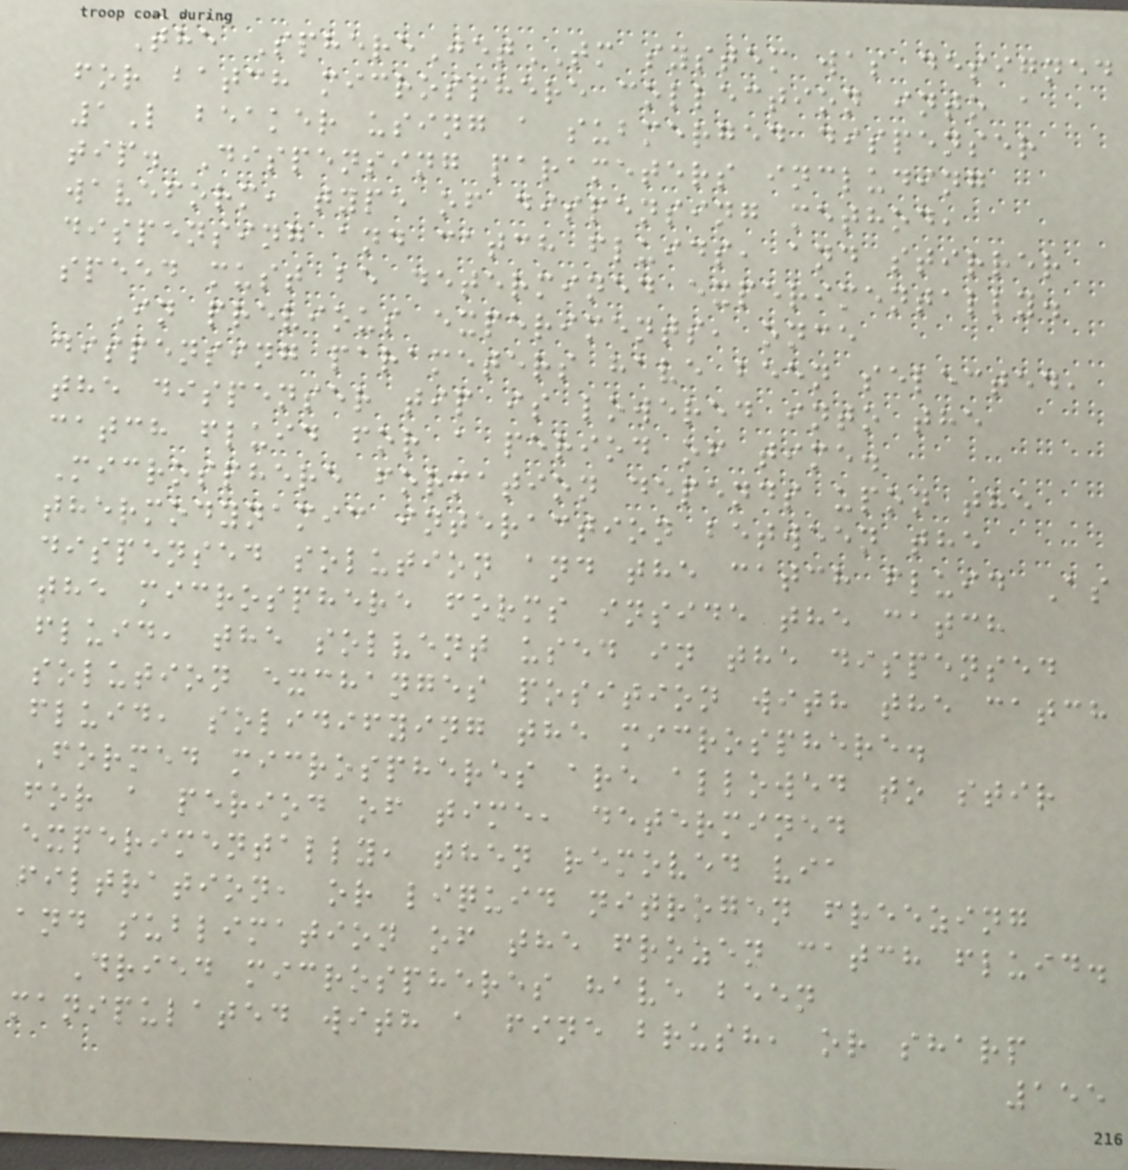The SphereJetTM system was designed
for batch microsphere collection into a
1L beaker using a submerged dispenser
tip. Dispensing parameters including
waveform, type of dispensing method,
dispensing and catch fluids, and stirrer
speed must be determined experimentally.
In previous experiments, once
dispensing parameters have been selected,
the dispenser tip is lowered into the
catch fluid for a period of time.
Microsphere formation depends upon the
thermodynamic interaction between the
dispensed solution and the catch fluid As
the microsphere forms inside the catch
fluid, the solvent used in the dispensed
solution exchanges position with the catch
fluid, solidifying the microsphere.
Formed microspheres are allowed to stir
for a period of time, determined
experimentally, then removed via
filtration, or liquid nitrogen freezing
and sublimation of the frozen catch fluid.
Dried microspheres have been
manipulated with a fine brush, or sharp
155
